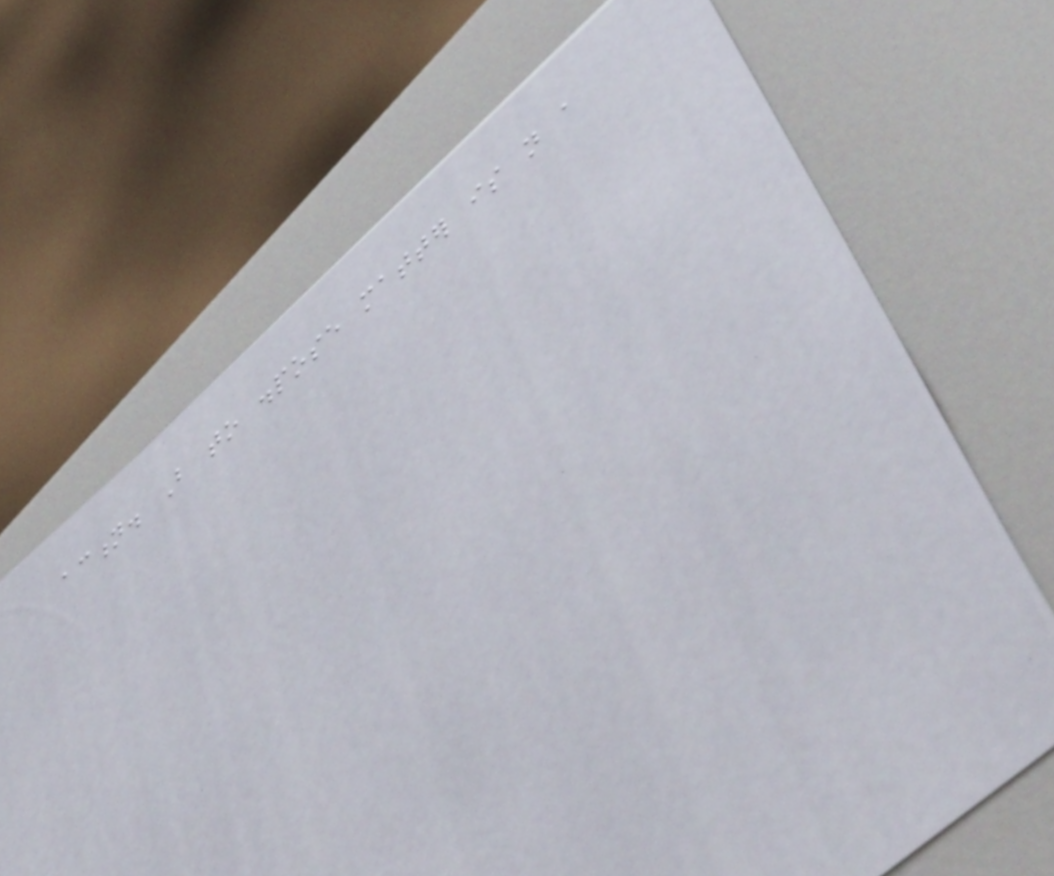action. But to dispose matter is not a
